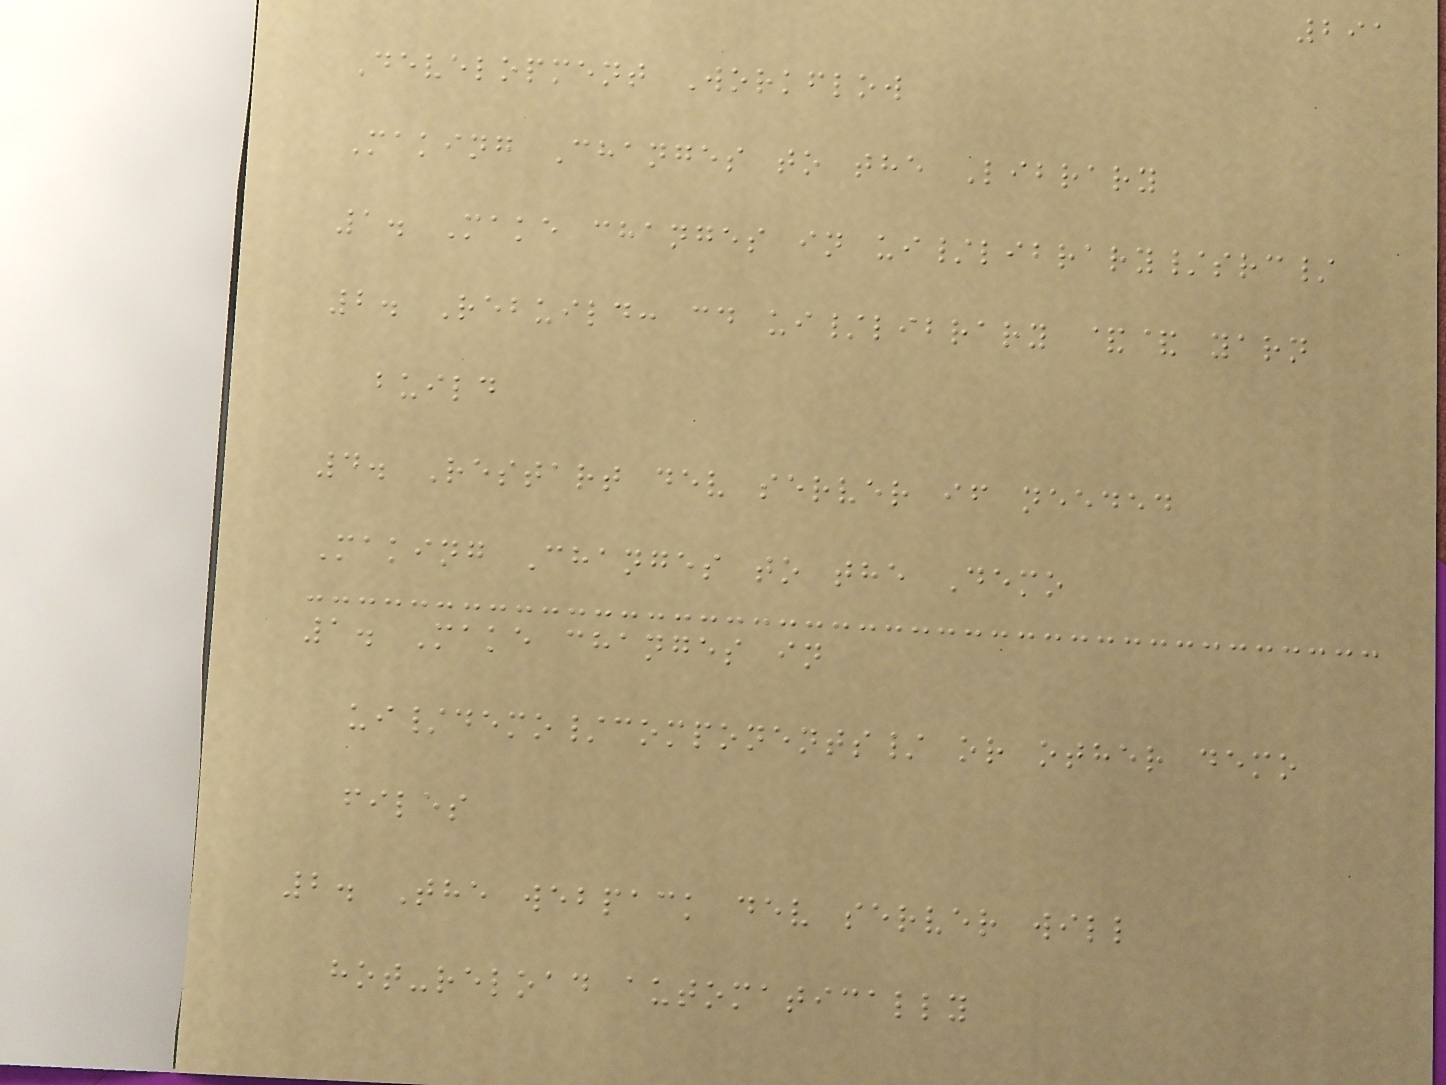291
Development Workflow
Making Changes to the Library
1. Make changes in ui/library/src/
2. Rebuild: cd ui/library && yarn
build
4. Restart dev server if needed
Making Changes to the Demo
1. Make changes in
ui/demo/components/ or other demo
files
2. The webpack dev server will
hot-reload automatically
